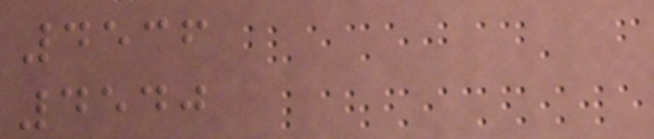4536
4540
